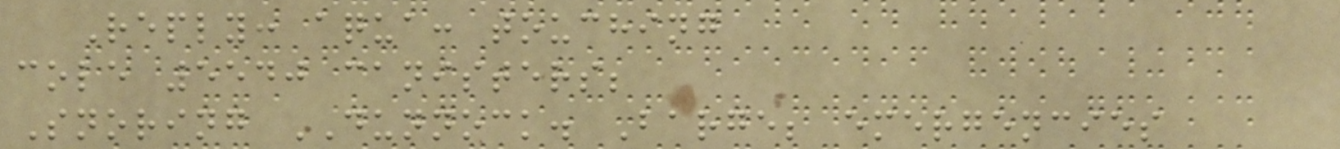Reply: aqua: touching
cole 5540 canisters;
Snoring DUNNOCK. Barge; emergencies
